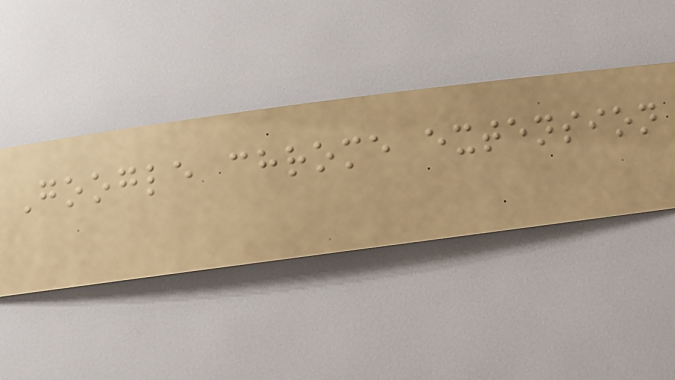Google chrome extension
